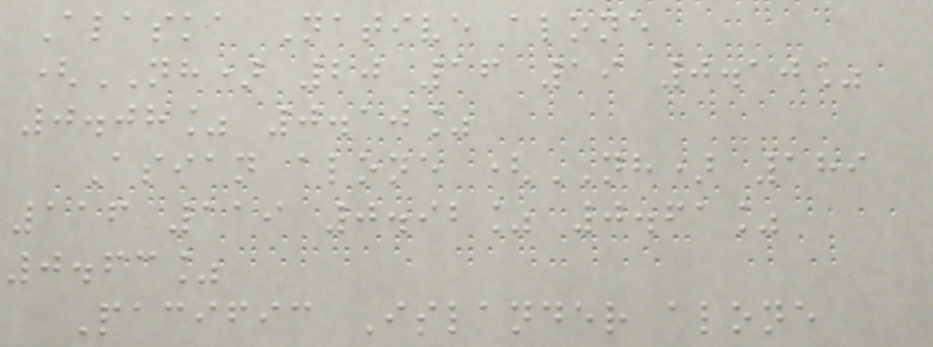Alaska Native alone
(NH) 20 16 19 0.10%
0.08% 0.10%
Asian alone (NH) 189
116 119 0.92% 0.61%
0.63%
Pacific Islander alone
